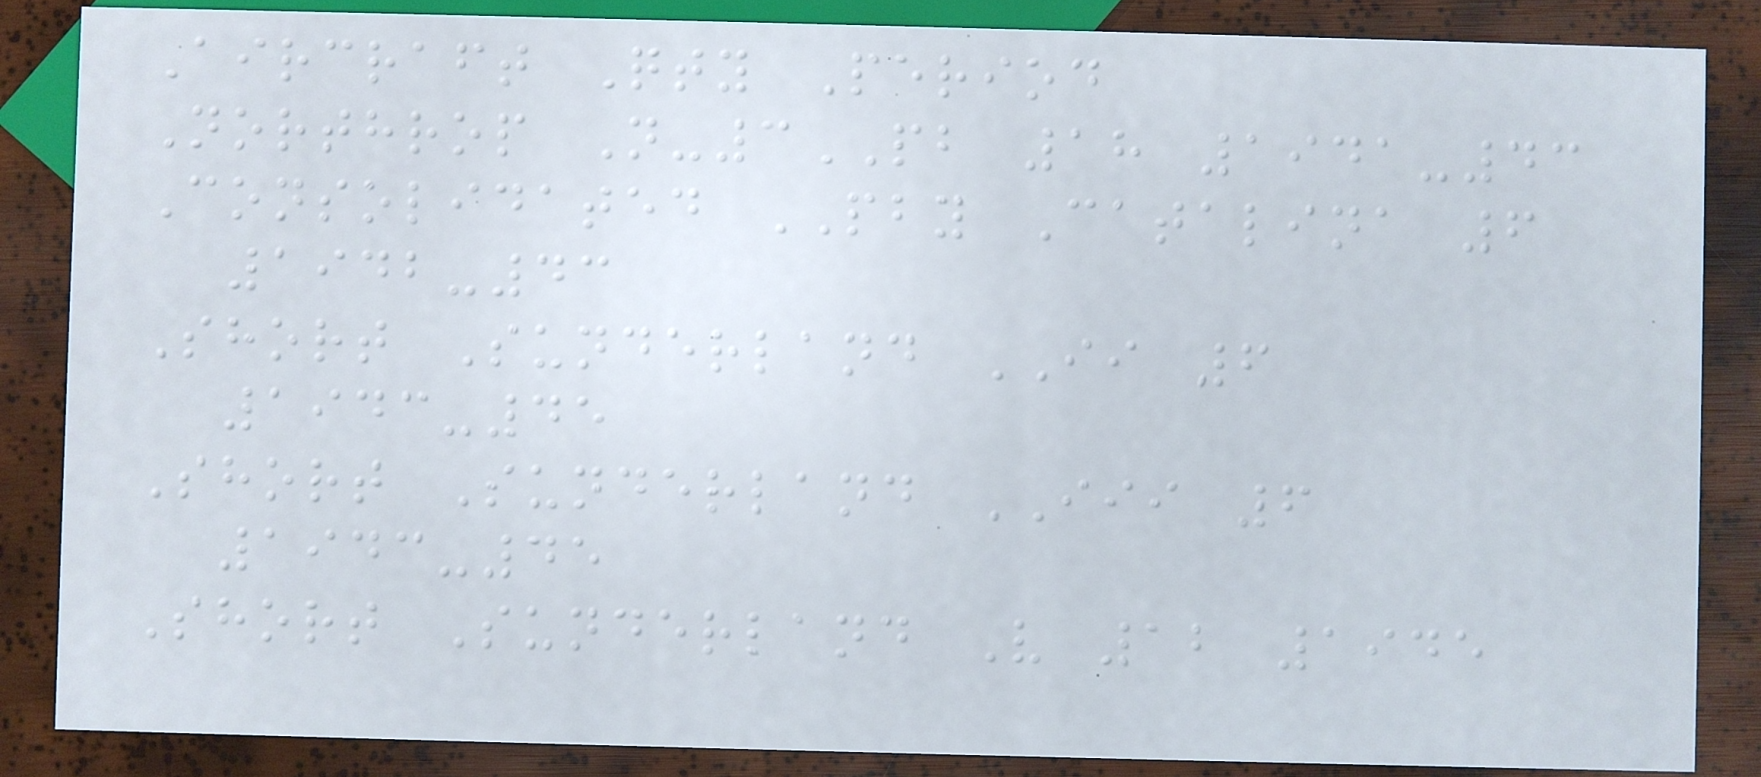Aircraft Qty Period
Northrop N-3PB 18 1941-43
Consolidated PBY Catalina 6
1942-43
Short Sunderland II 6
1943-45
Short Sunderland III 6
1943-45
Short Sunderland V 12 1945
